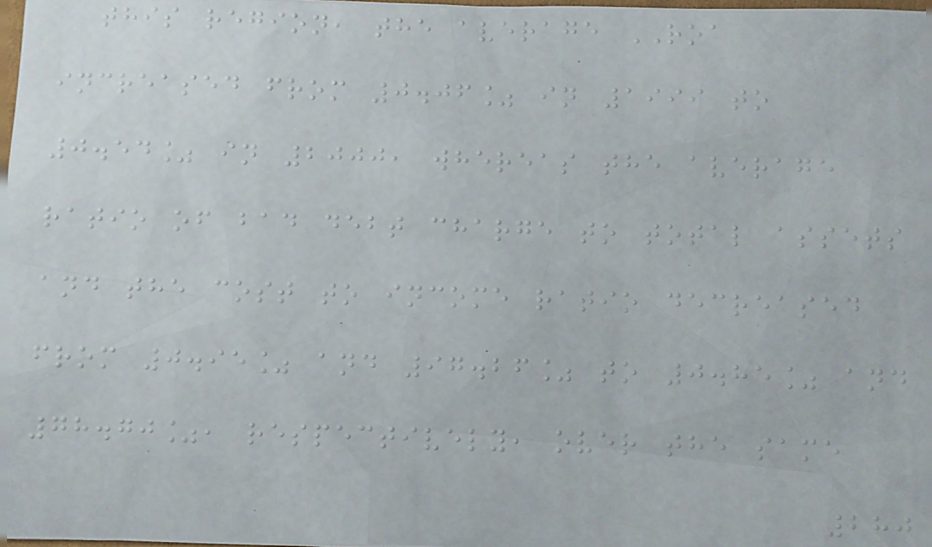this region, the average ROA
increased from 0.06% in 1999 to
0.54% in 2000, whereas the average
ratio of bad debt charge to total assets
and the cost to income ratio decreased
from 0.95% and 97.26% to 0.85% and
78.70%, respectively, over the same
280
